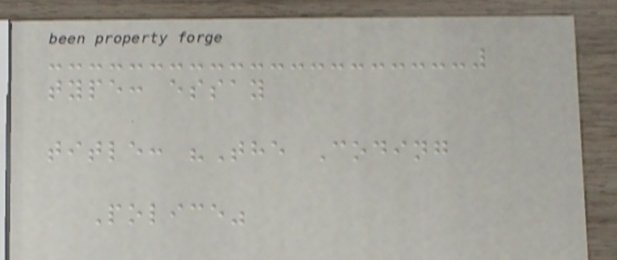type: essay
title: "The Coding
Police"
